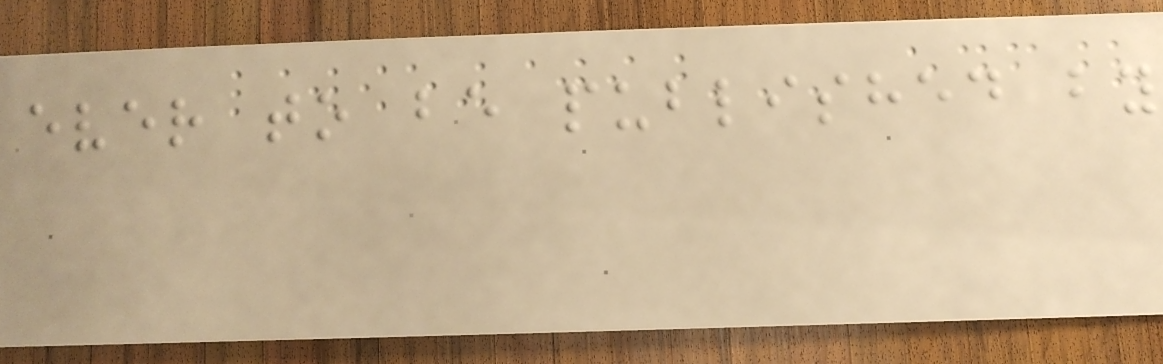ever to be published by
